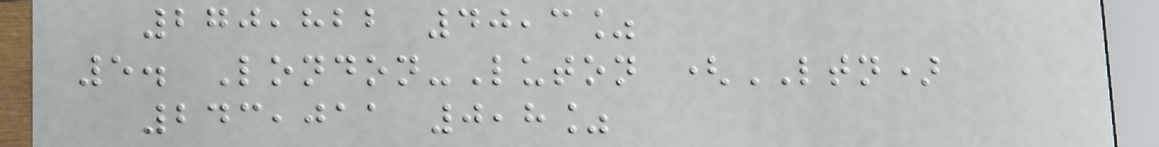270,822 40,3%
5. London-Luton (LTN)
243,011 0,8%
